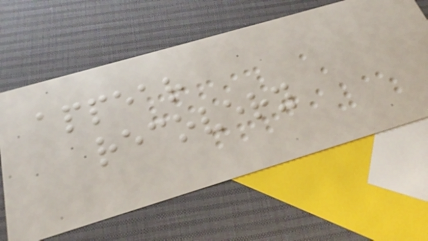appear
recovery
